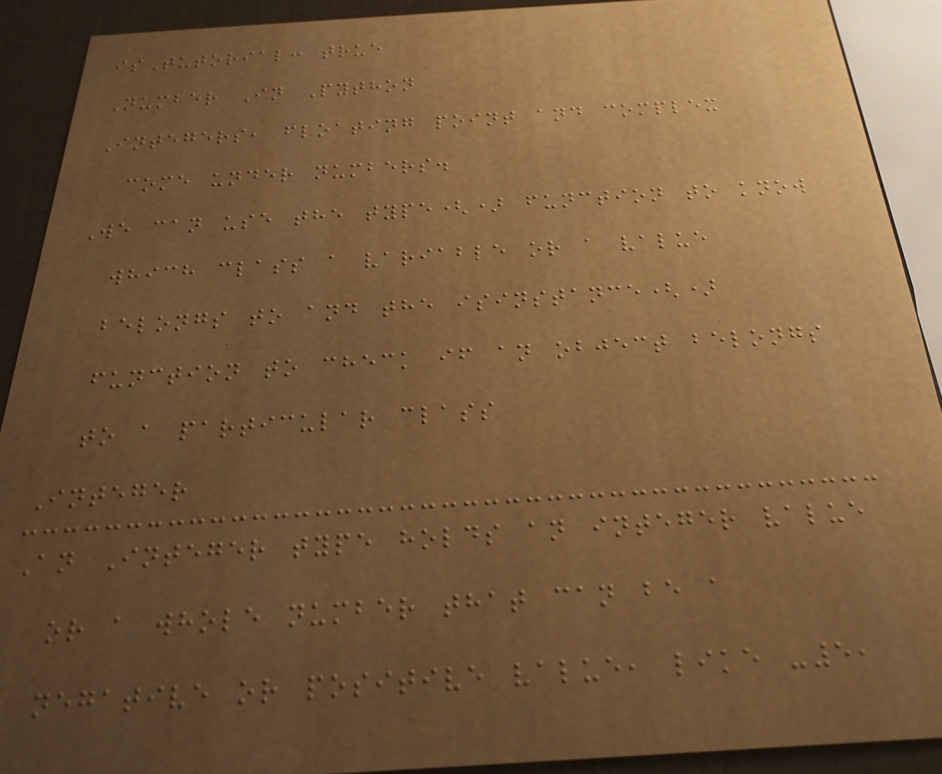isTutorial: true
Number In Python
Integers, floating point and complex
come under numbers.
We can use the type() function to know
which class a variable or a value
belongs to and the isinstance()
function to check if an object belongs
to a particular class
Integer
An Integer type holds an integer value
or a whole number that can be a
negative or positive value, like -5,
